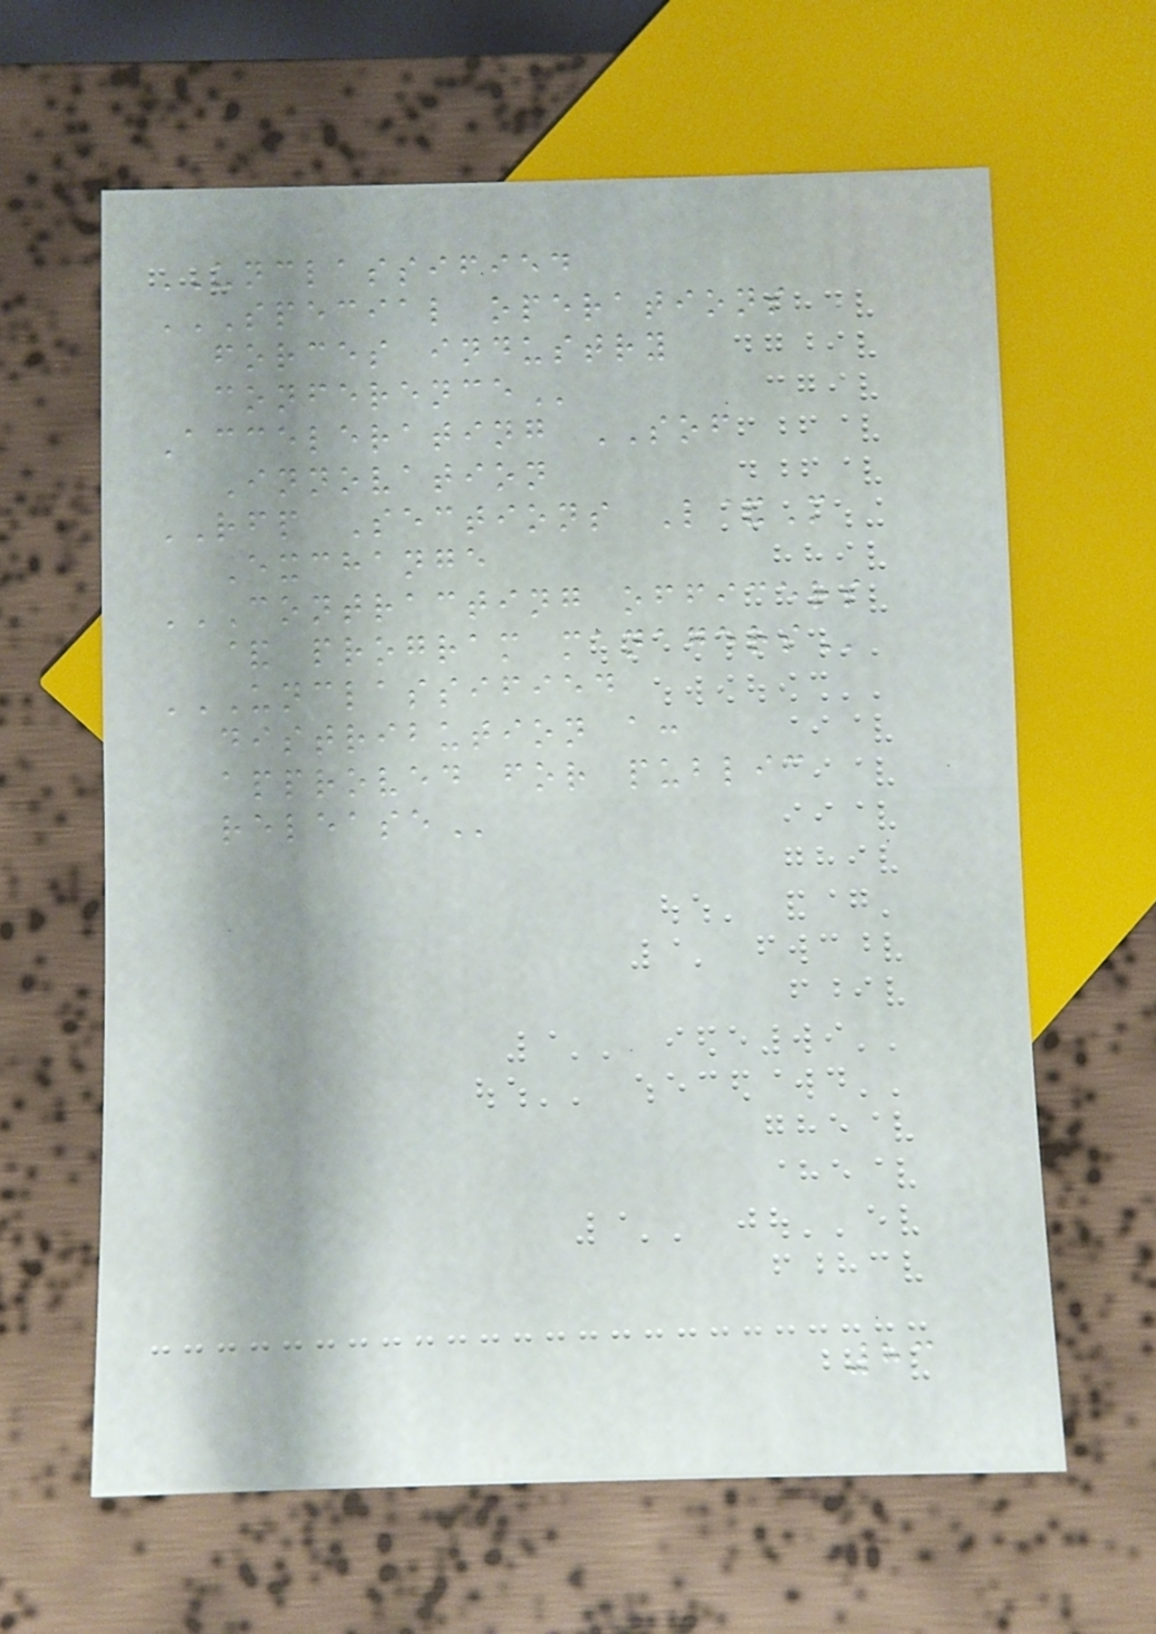UNCLASSIFIED
SPECIAL OPERATIONS
FORCES INDUSTRY
CONFERENCE
Accelerating SOF
Innovation
RFP Sections L&M
Exchange
CONTRACTING OFFICERS
& PROGRAM MANAGERS
UNCLASSIFIED
DISTRIBUTION A:
APPROVED FOR PUBLIC
RELEASE
83
